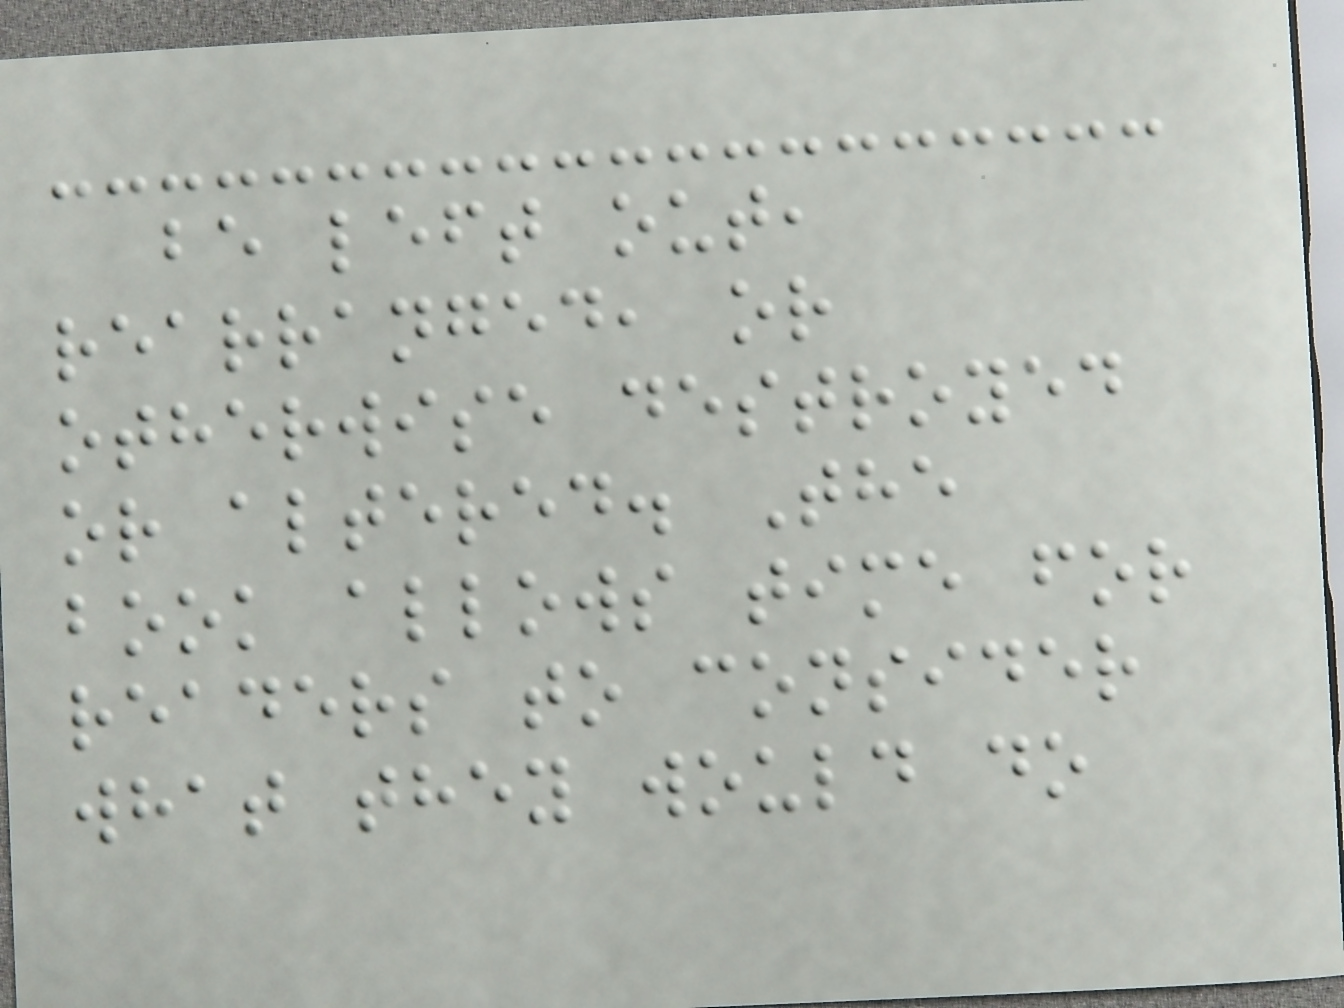be left out,
rearranged, or
otherwise destroyed
or altered. The
book allows time for
readers to consider
what they would do
